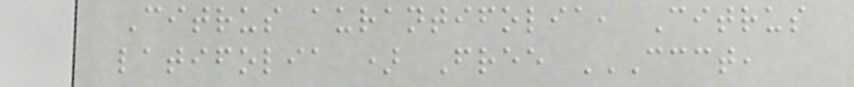Citrus aurantifolia, Citrus
latifolia ) Free CCCT,
